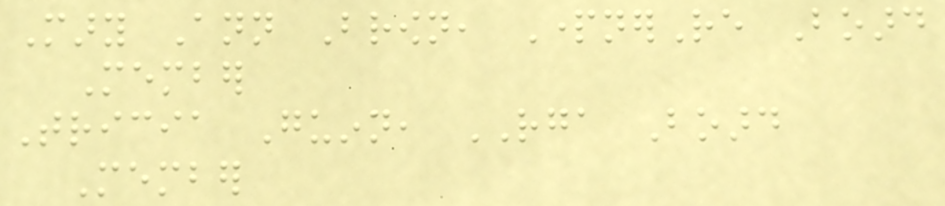Mary Ann Brown, PartnerRe Board
Member
Tricia Guinn, RGA Board
Member
